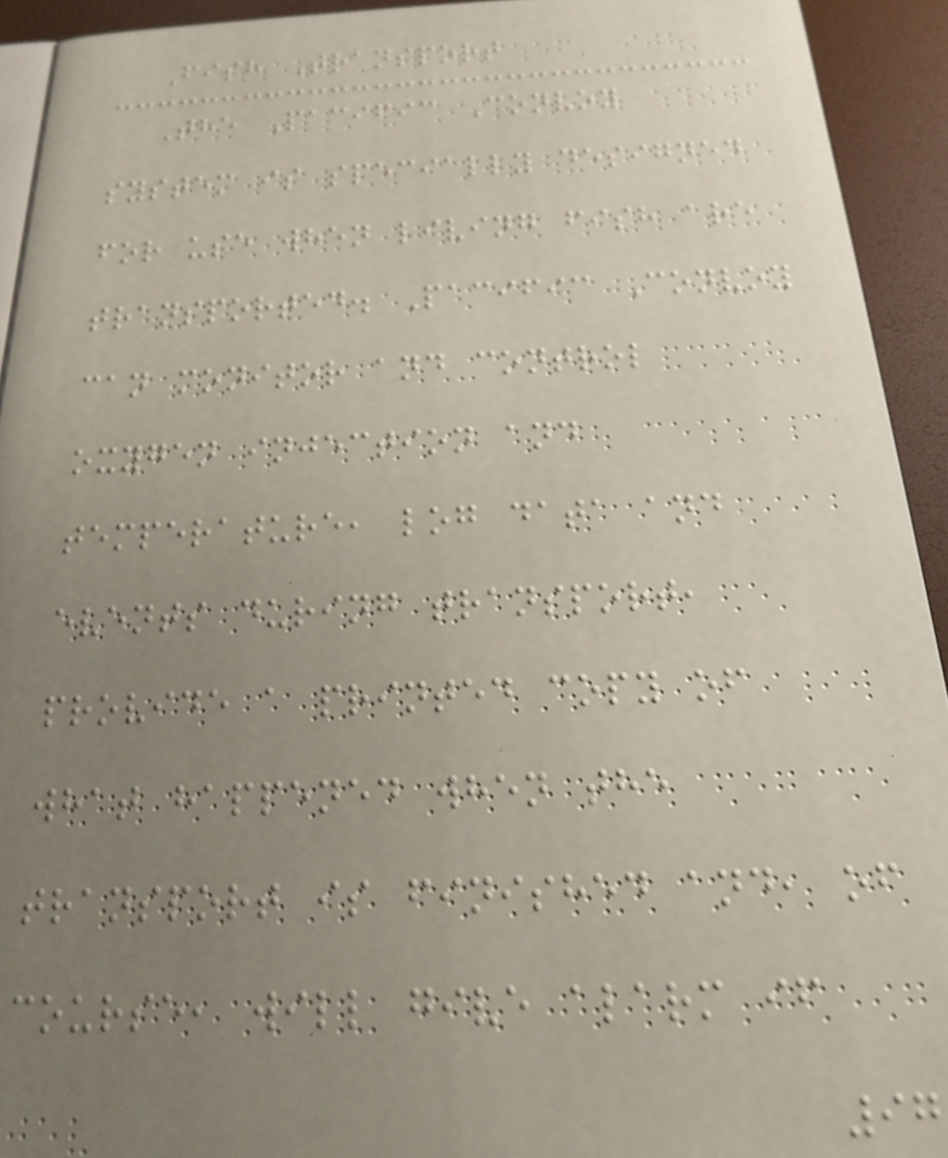Fish Transport
The Pacific Convoy
system is specially designed
for use when living fish are
transported. Pacific Convoy
can monitor and control
oxygen injection and
temperature, log data and
events during transport,
provide a printed copy of
what happened when the
transport is finished and, of
course, will give alarm if
97
